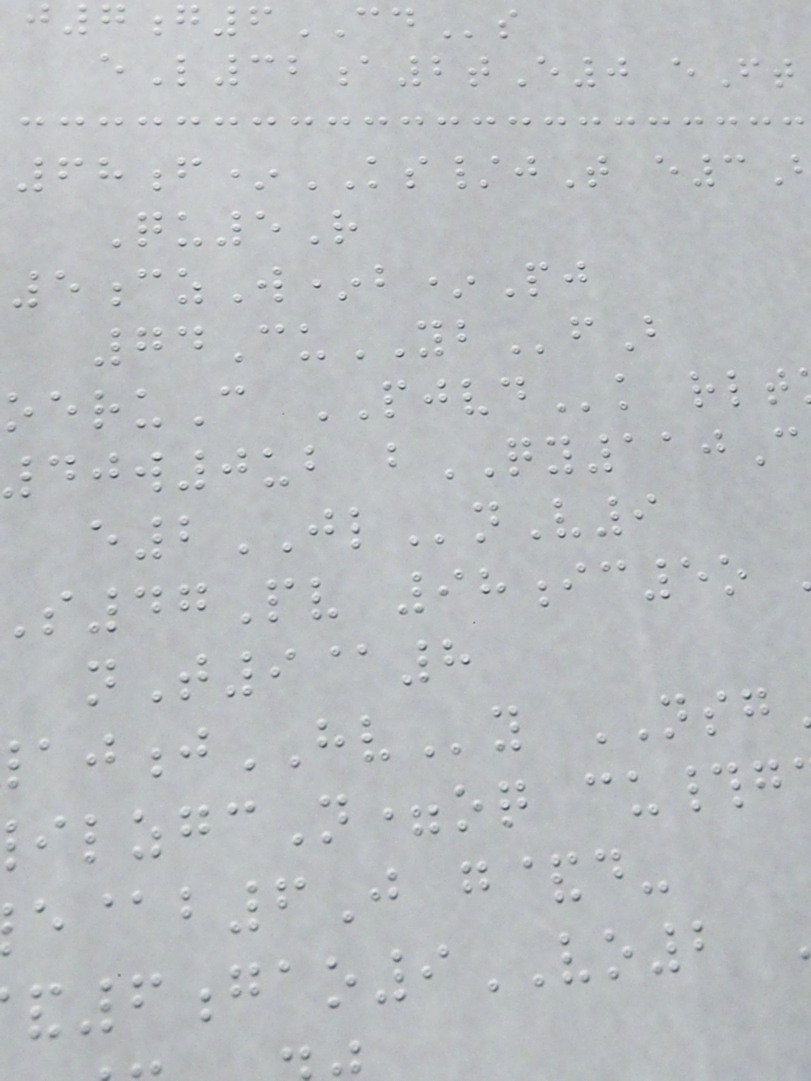j7g6CDs
eL32a2tE0 eFt
68f*KS/jT e3
Qu5R
5czW*b*Pj
74CuYBfB
oeruC PJVDk rlt
40w0ub bQY110C
e2JLnV9
47Pv 98ic5o
nT9@8
jHVy NSG
lzgcN=oq cu#g
@b6J g&d-
6gao9VO2
